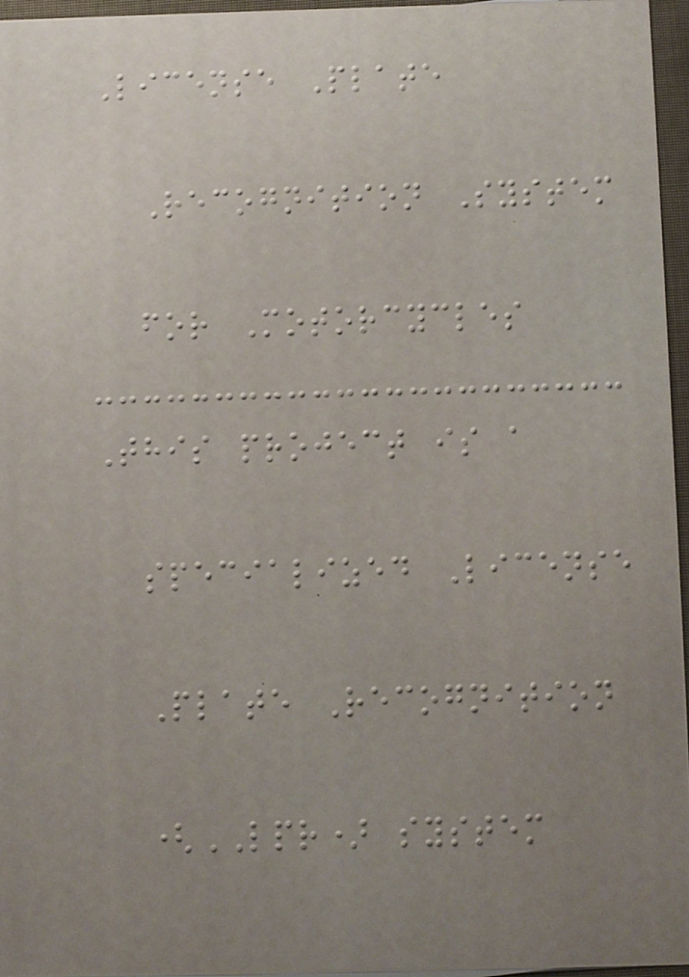License Plate
Recognition System
for Motorcycles
This project is a
specialized License
Plate Recognition
(LPR) system
